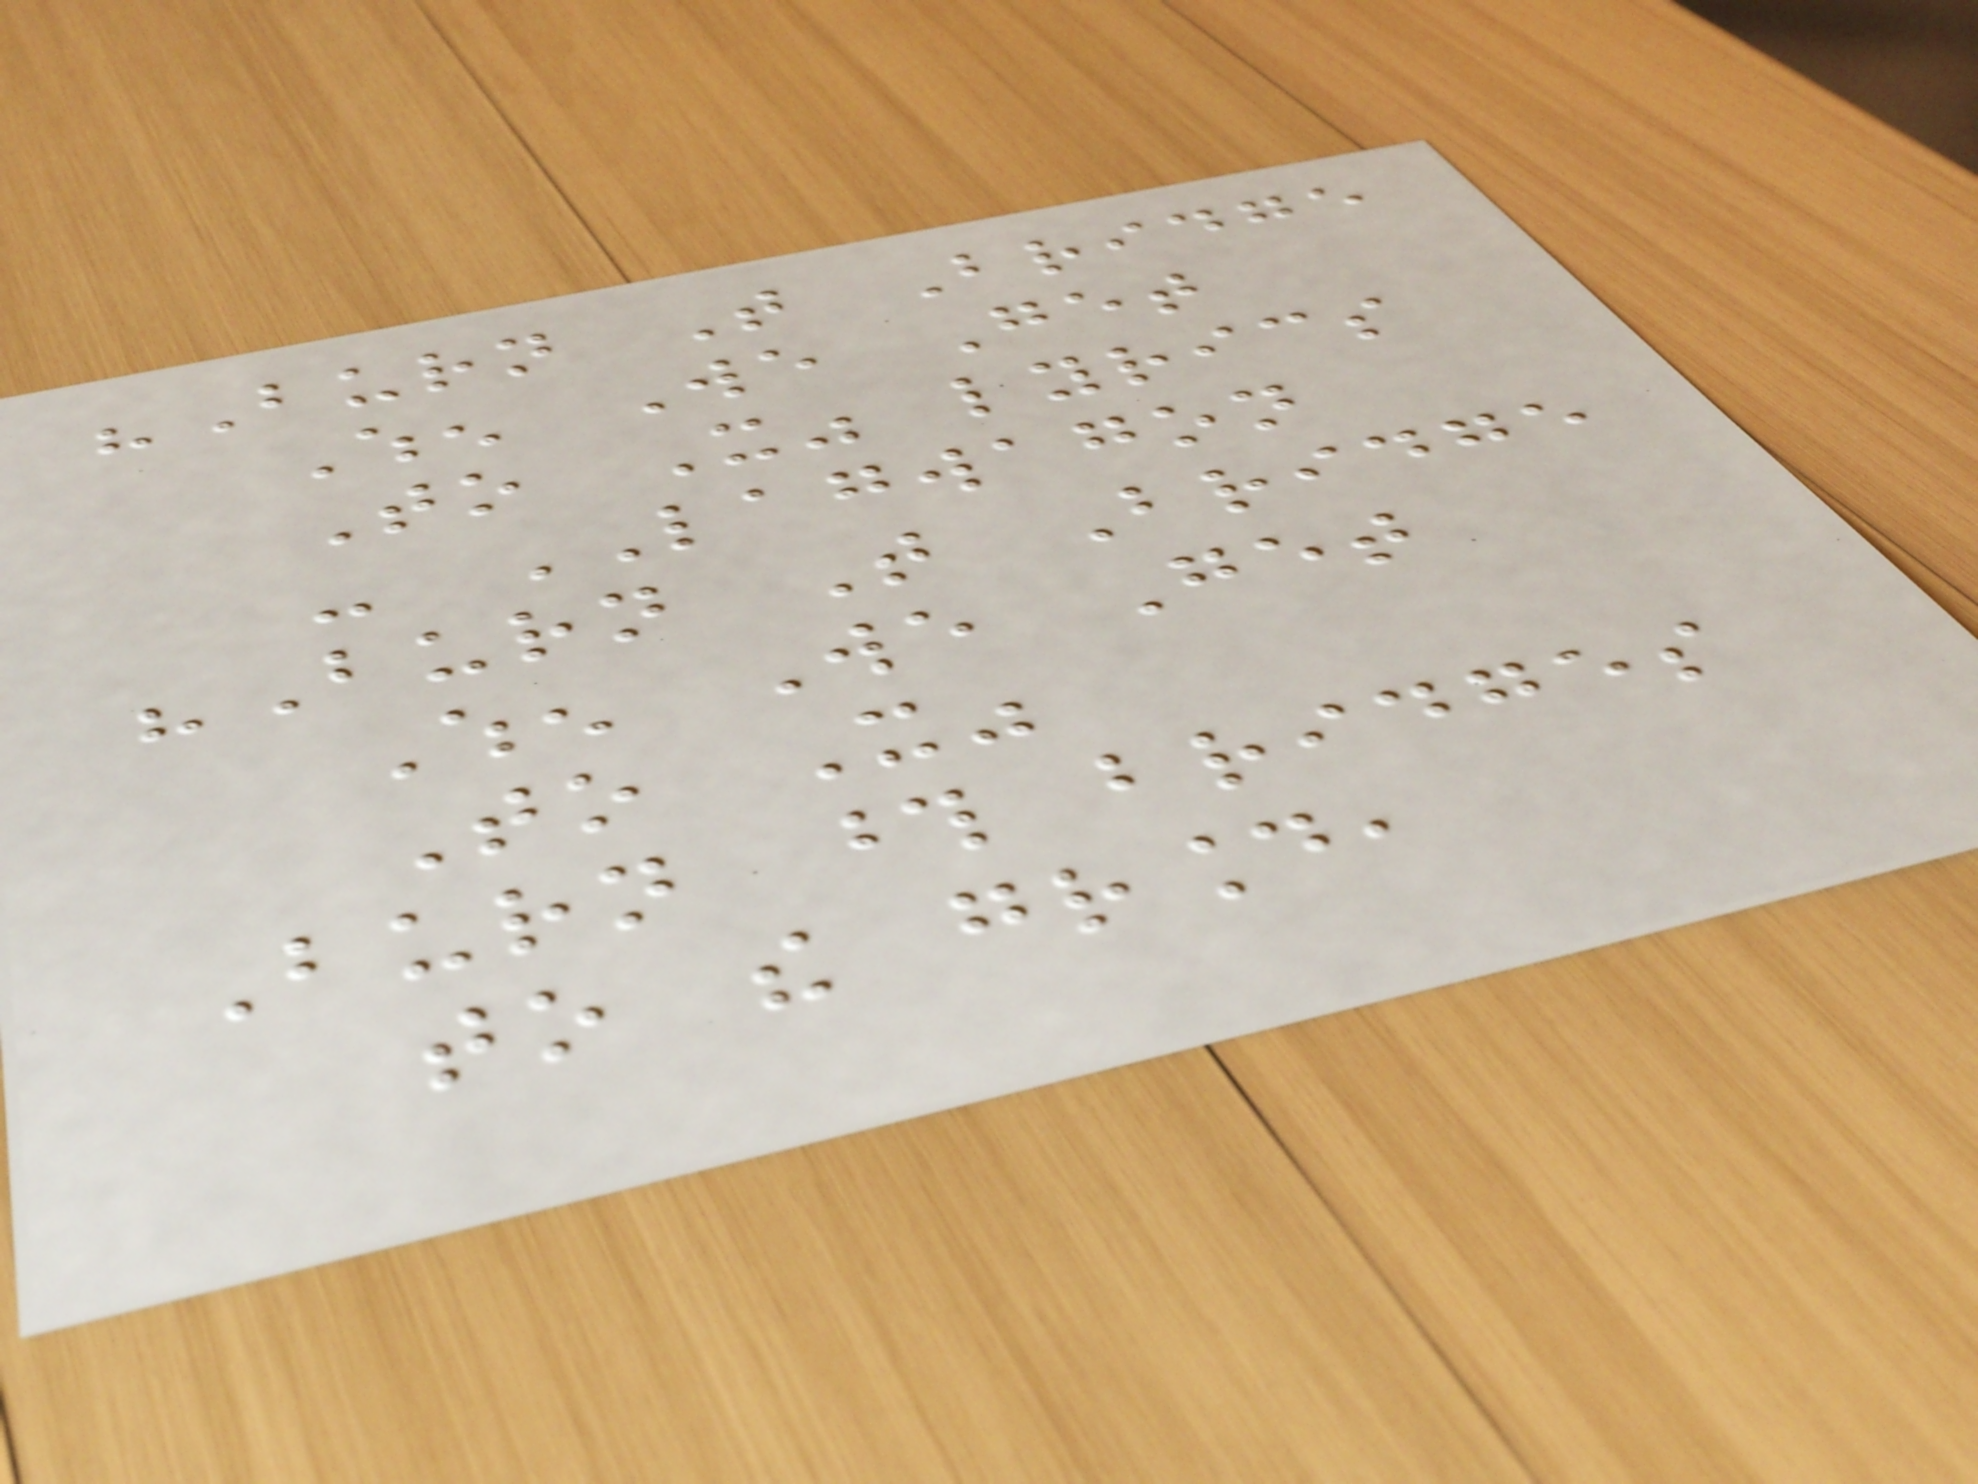"Burn That Bridge
When We Get
To It" lyrics
- LAGWAGON
"Burn That Bridge
When We Get
To It"
Burn those bridges
to the ground,
